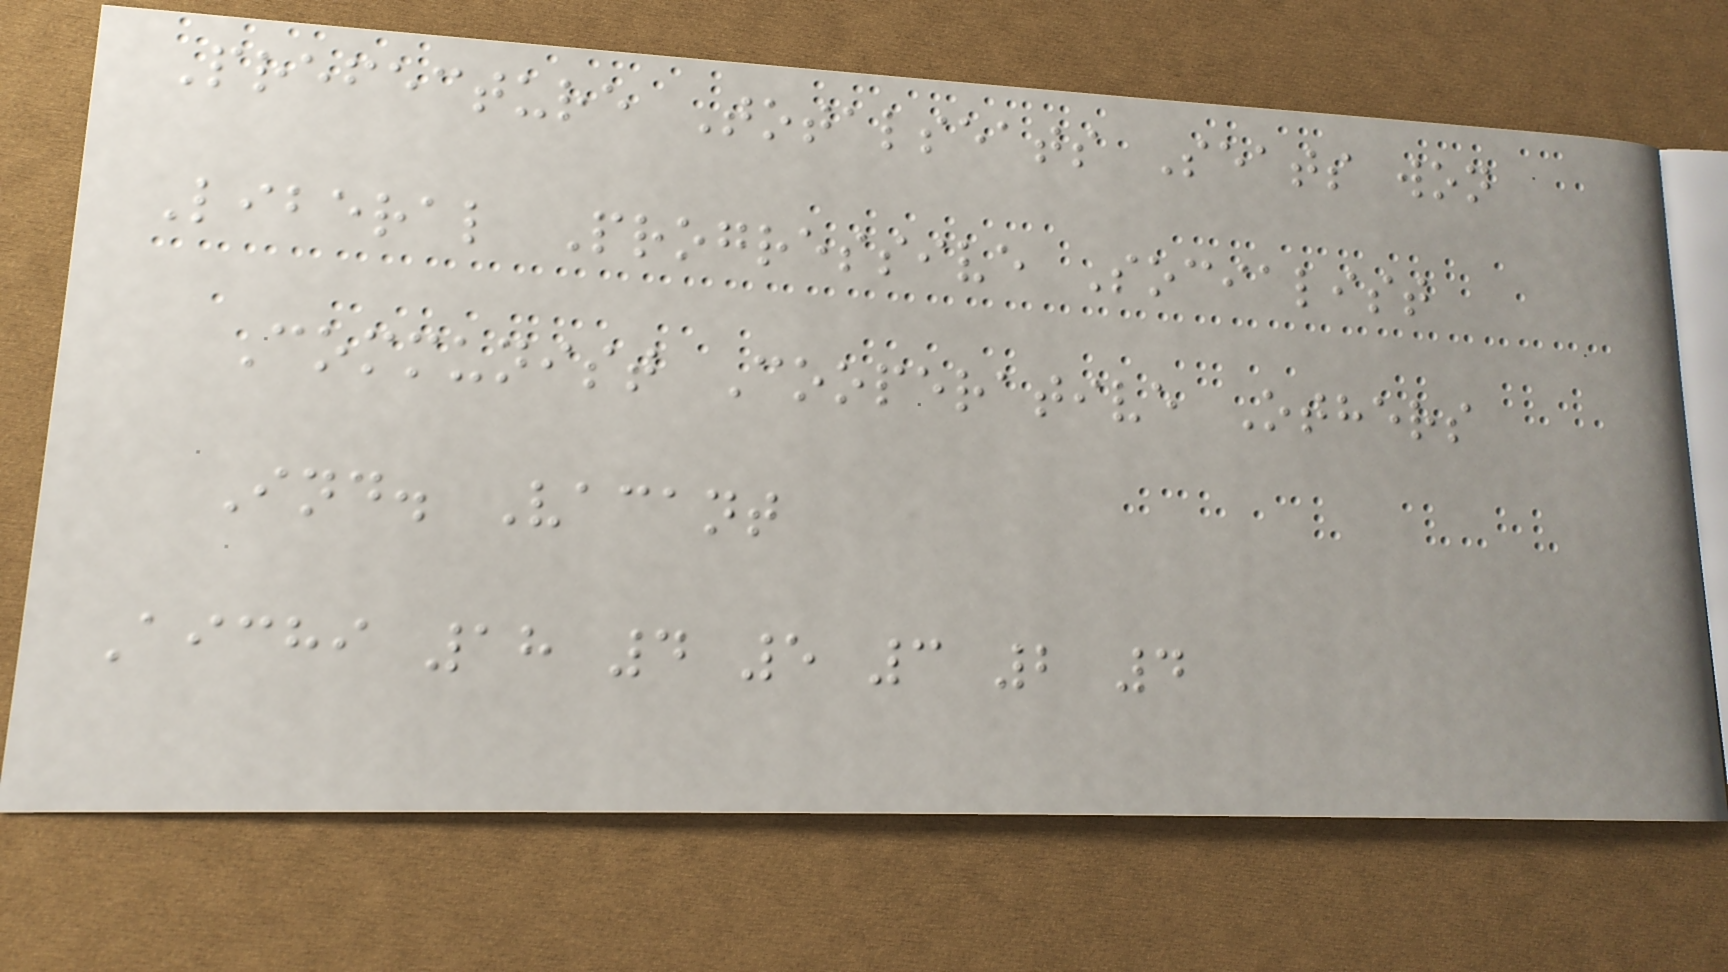Prefecture Totalseats Seats won
Liberal Progressive Socialist
Communist Cooperative Others
Ind. Vacant
Aichi 18 4 5 3 2 4
